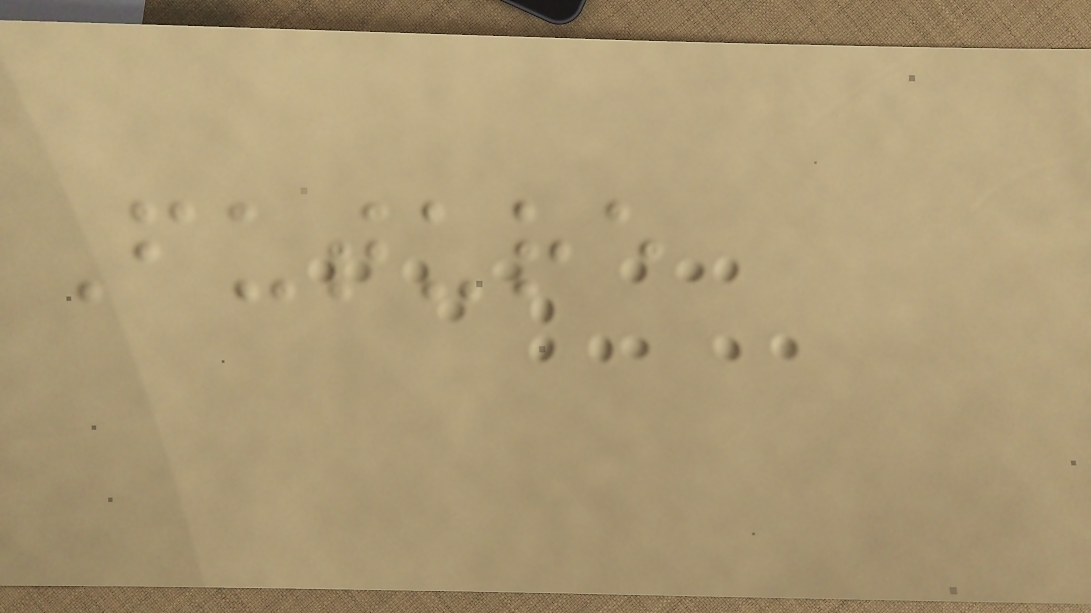Future
